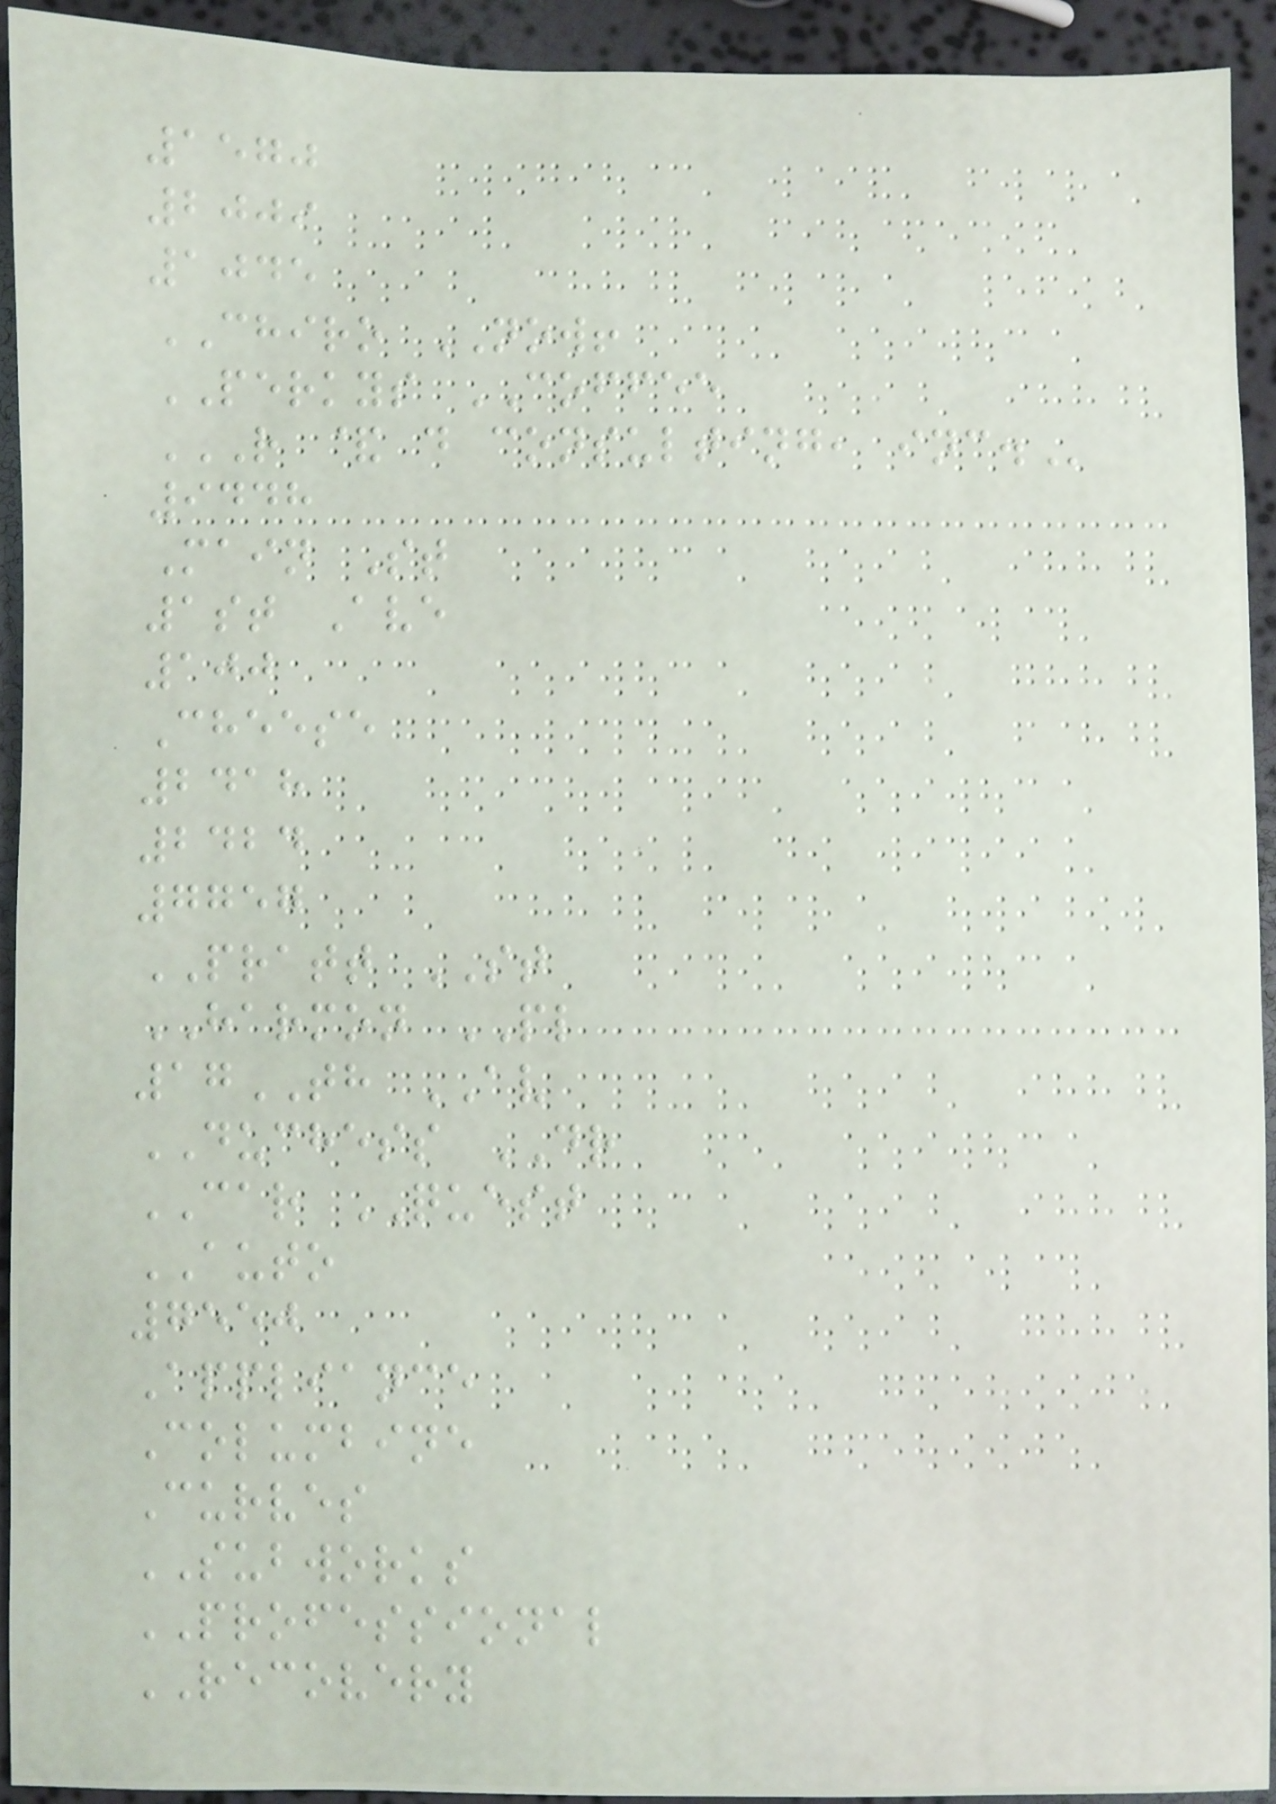1570
2009
1045
CHIRO NOW!
PERKYS COFFEE
R & D CONSULTING, INC.
9448
Main St
1st Ave
100
Cheese
2418
2424
7757
PRATT ST
HARMON PL
17TH AV
DUCHESS DR
CAR QUEST
AUTO
7550
Appliance
Columbine
Curves
SUBWORKS
PROFESSIONAL
RECOVERY
